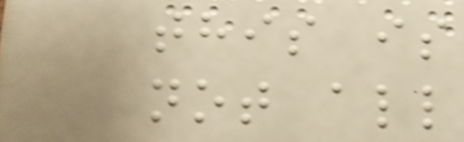this is
not all
